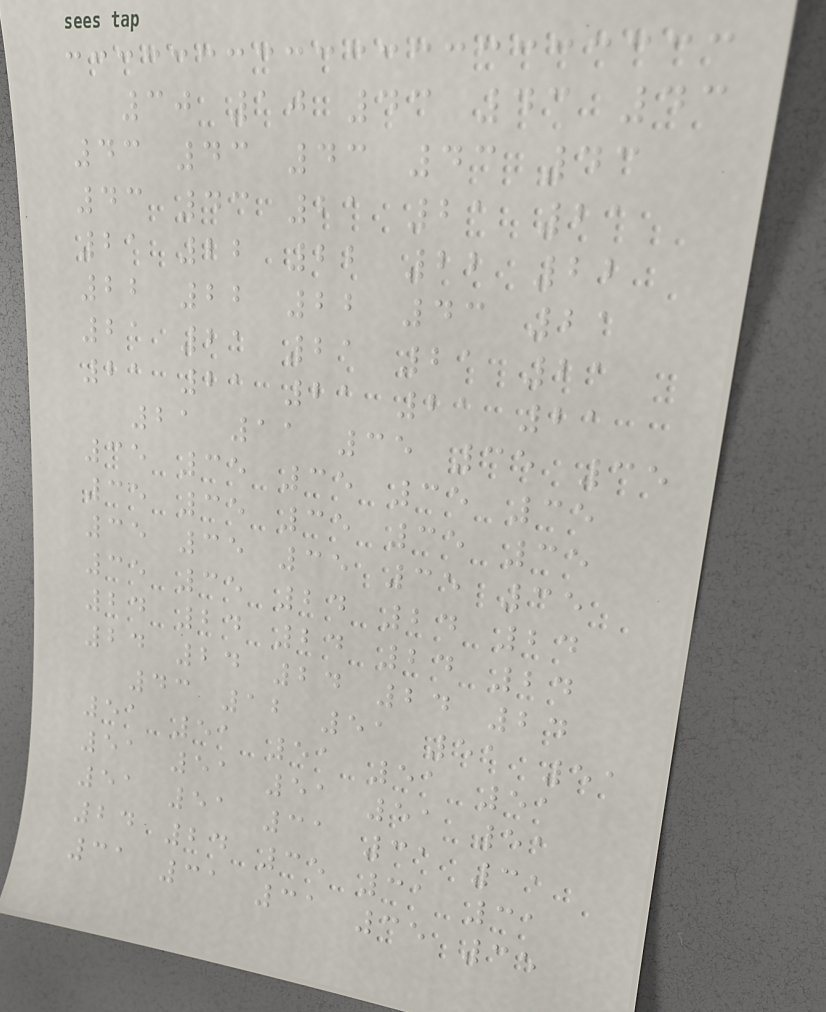30 10 43 43 43
43 43 43 43 43
43 43 21 21 21
21 22 22 22 22
22 22 22 43 21
21 21 21 21 21
21 21 21 21 21
21 11 35 35 35
35 35 35 35 35
35 35 35 35 35
35 35 35 35 35
35 35 24 24 24
24 24 24 24 24
24 24 24 24 24
43 12 51 51 51
51 51 51 51 51
51 51 51 51 51
51 51 31 31 31
24 24 35 31 31
31 31 31 35 35
